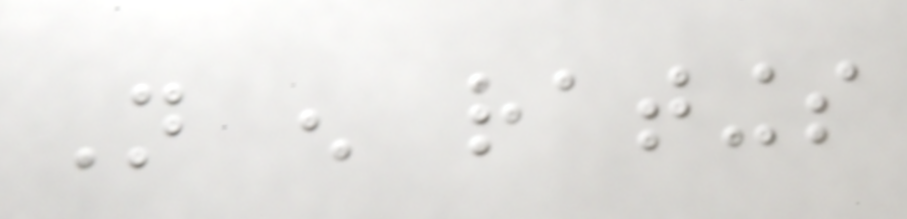Not enough ratings
